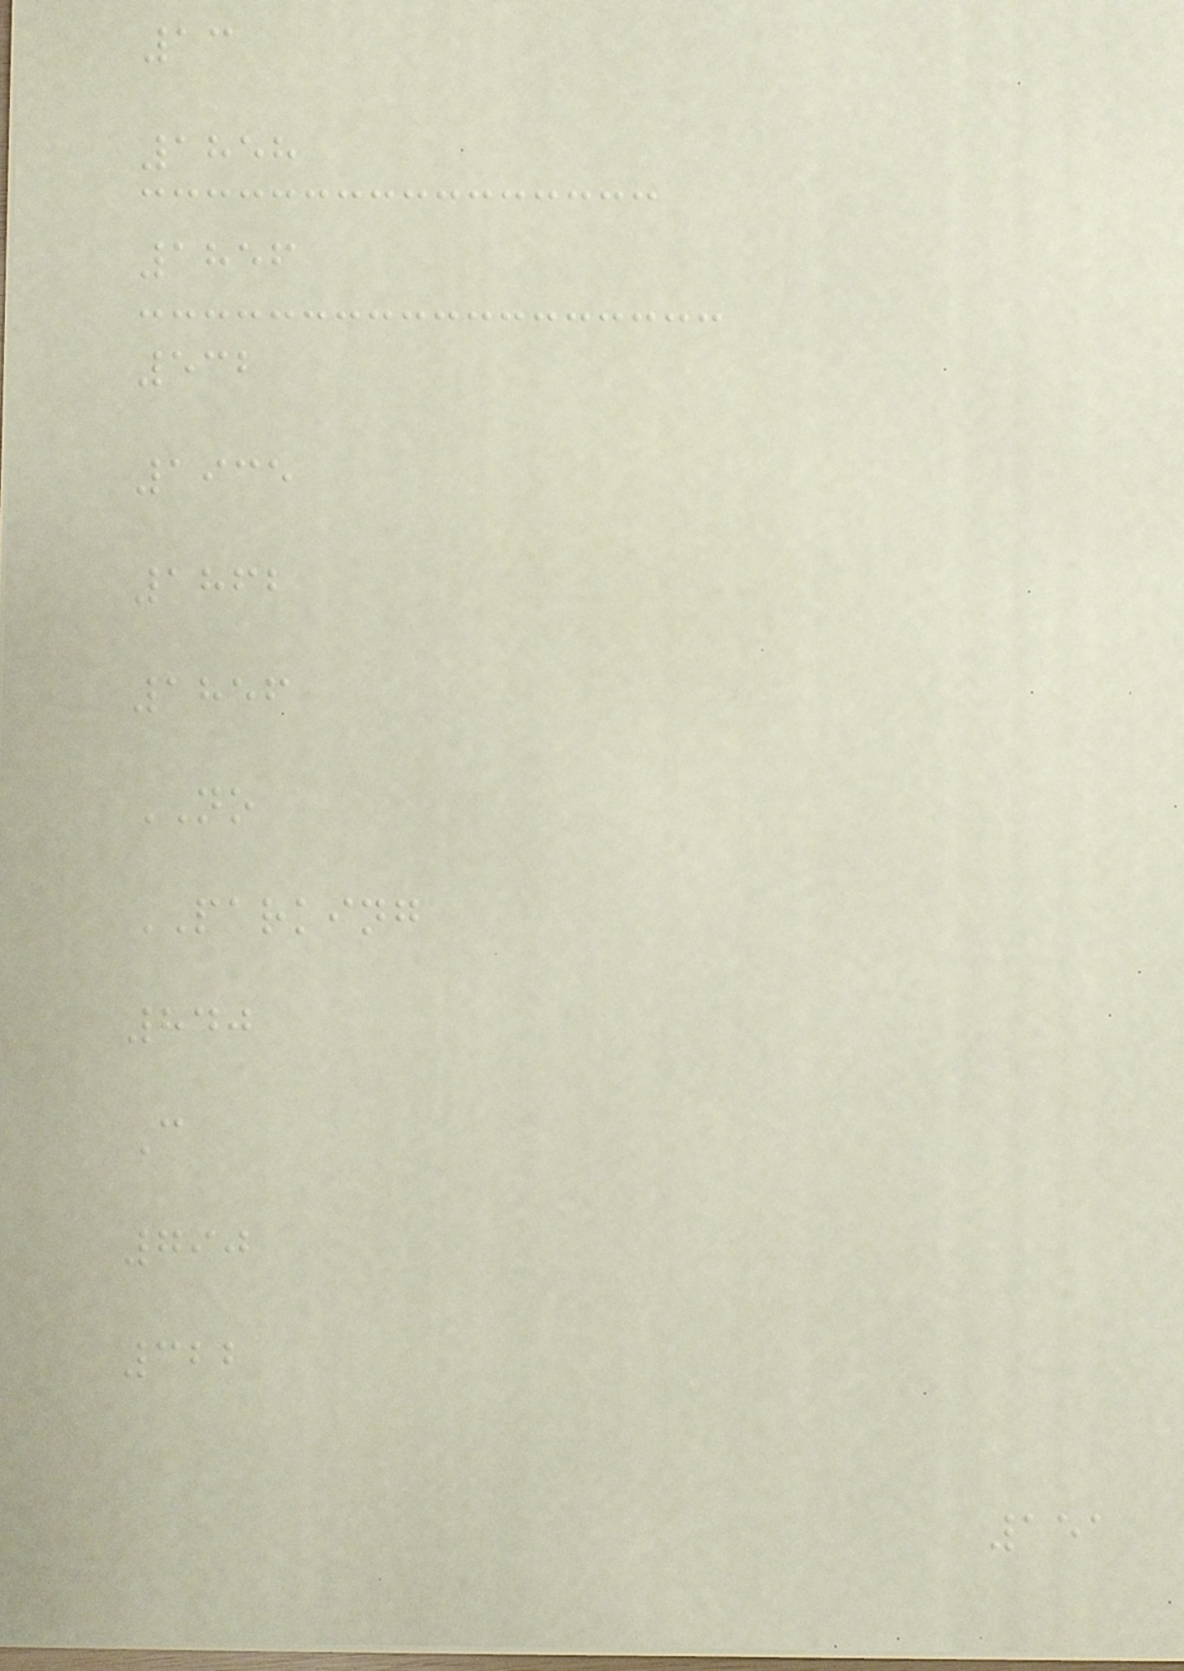13
1858
1856
532
1935
1862
1856
NO
PARKING
840
C
790
322
151
